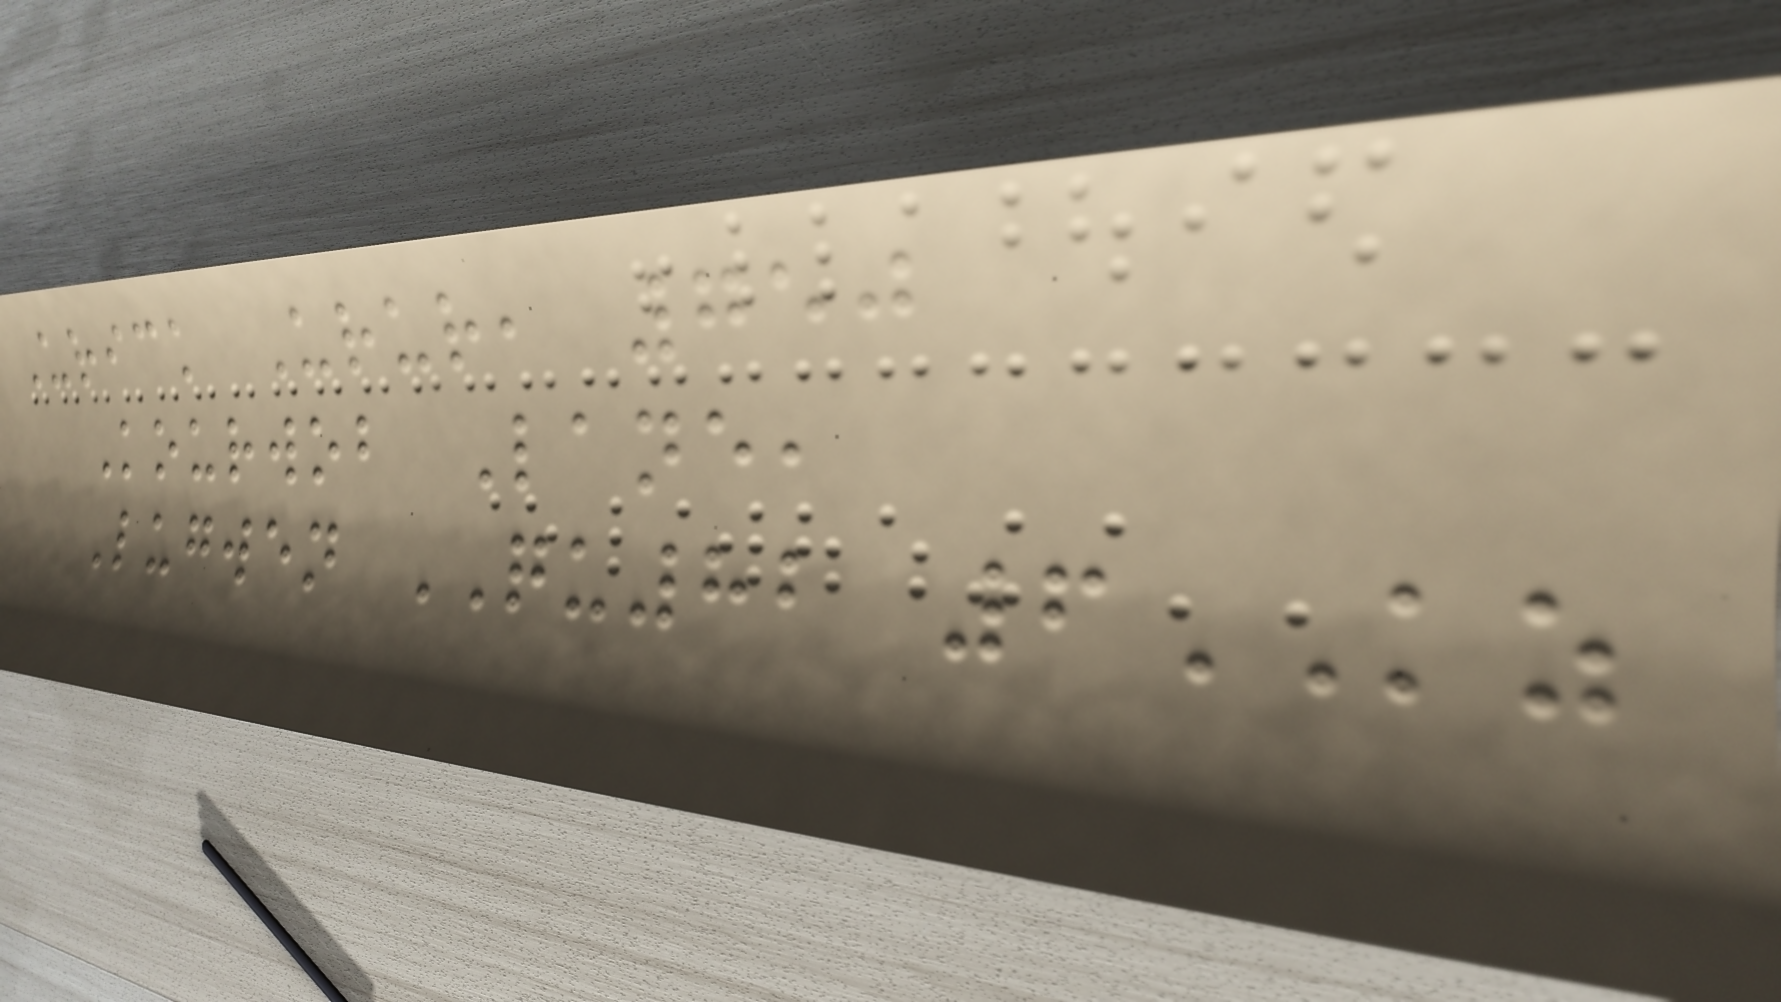Urick Urur, 750
Kourwob Lane,
Lugwen QU82 6KZ
